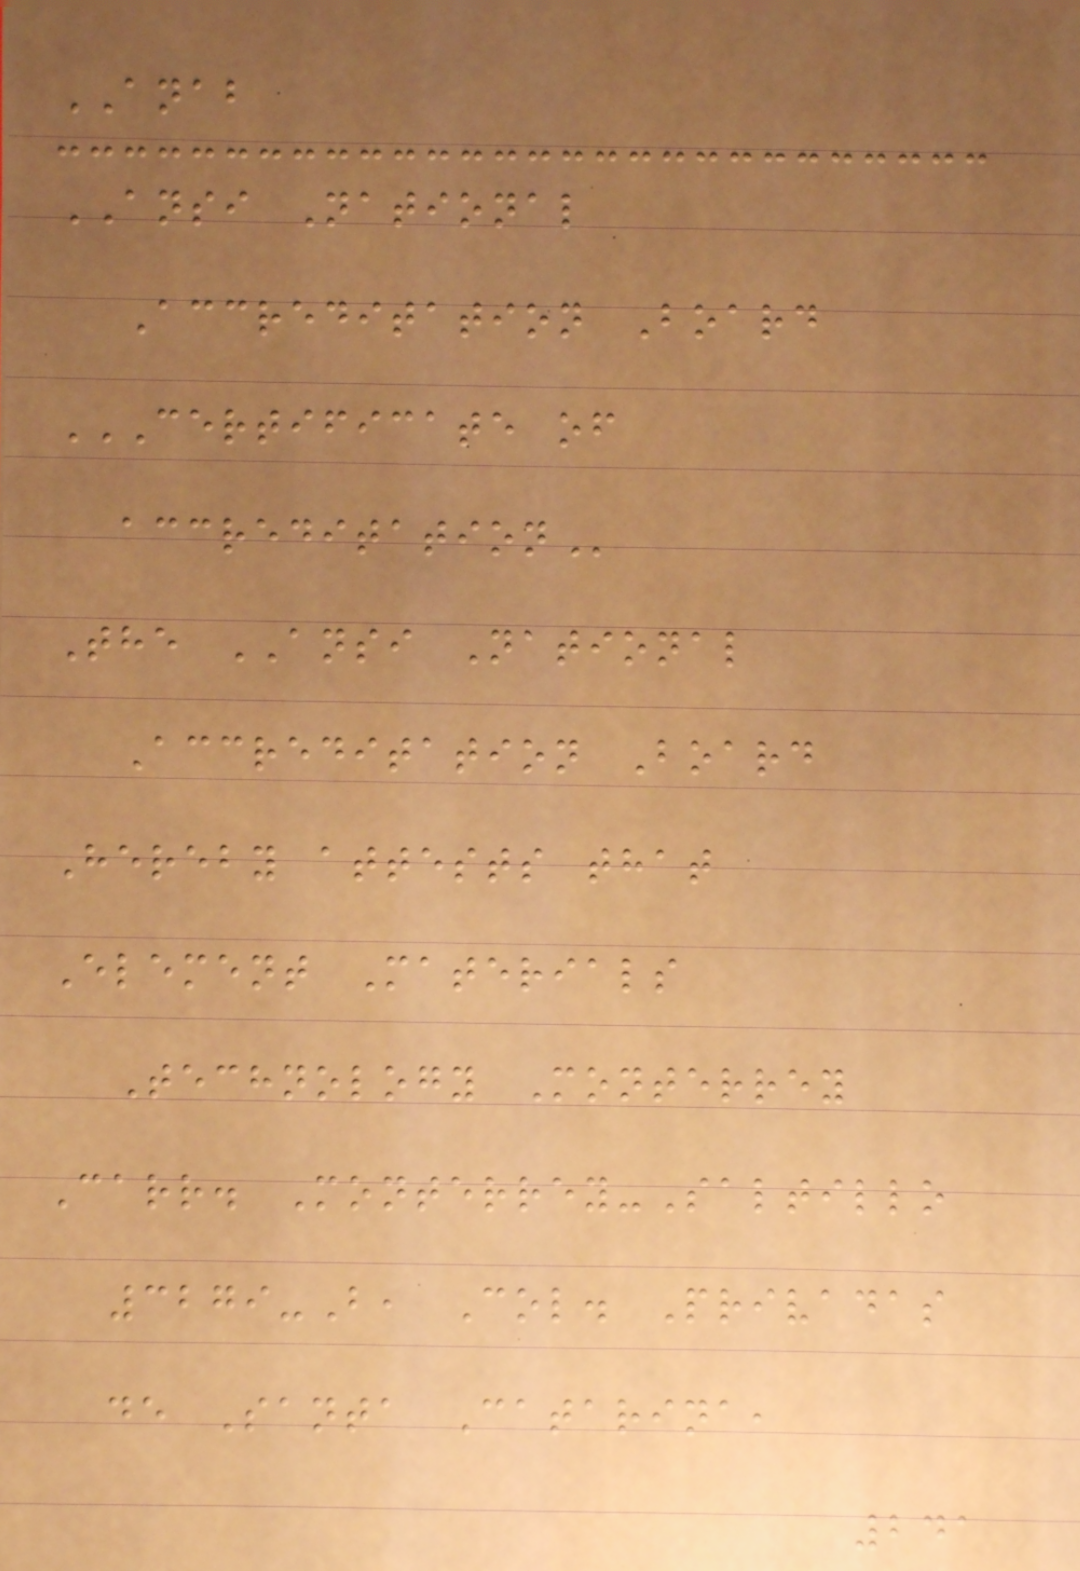ANAB
ANSI National
Accreditation Board
CERTIFICATE OF
ACCREDITATION
The ANSI National
Accreditation Board
Hereby attests that
Element Materials
Technology Monterrey
Carr. Monterrey-Saltillo
3279-B, Col. Privadas
de Santa Catarina,
241
